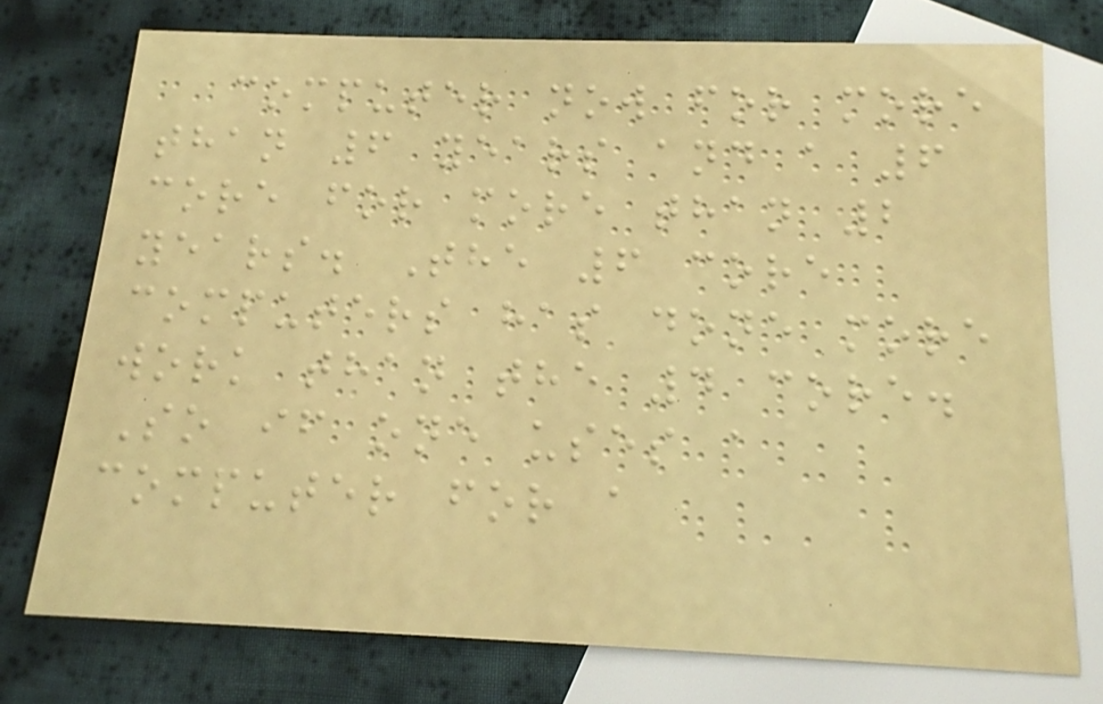computer now for more
than 6 years and a 6
core for more than 2
years. The 6 core
computers has done more
work than the 4 core.
So if one uses a
computer for a
